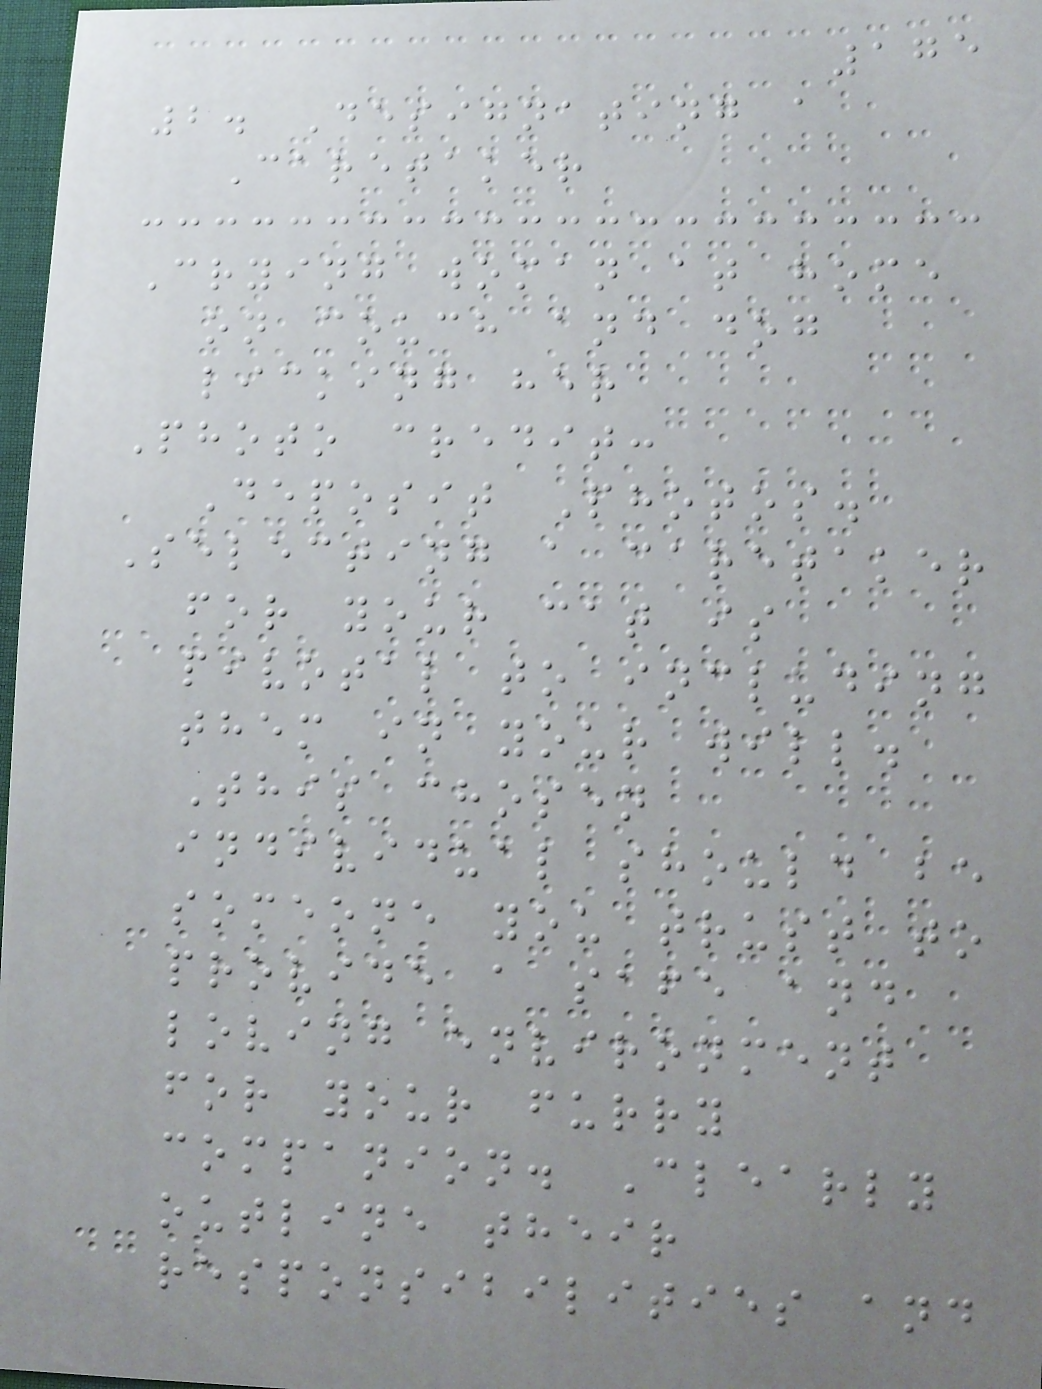175
2. Designating a
Caretaker
Crying woman at home
on couch and dog
licking her
Photo credit:
Deposit Photos.
Selecting a caretaker
for your cat is
pivotal to including
them in your will.
This chosen
individual should be
someone you trust to
provide a safe and
loving environment
for your furry
companion. Clearly
outline their
responsibilities and
